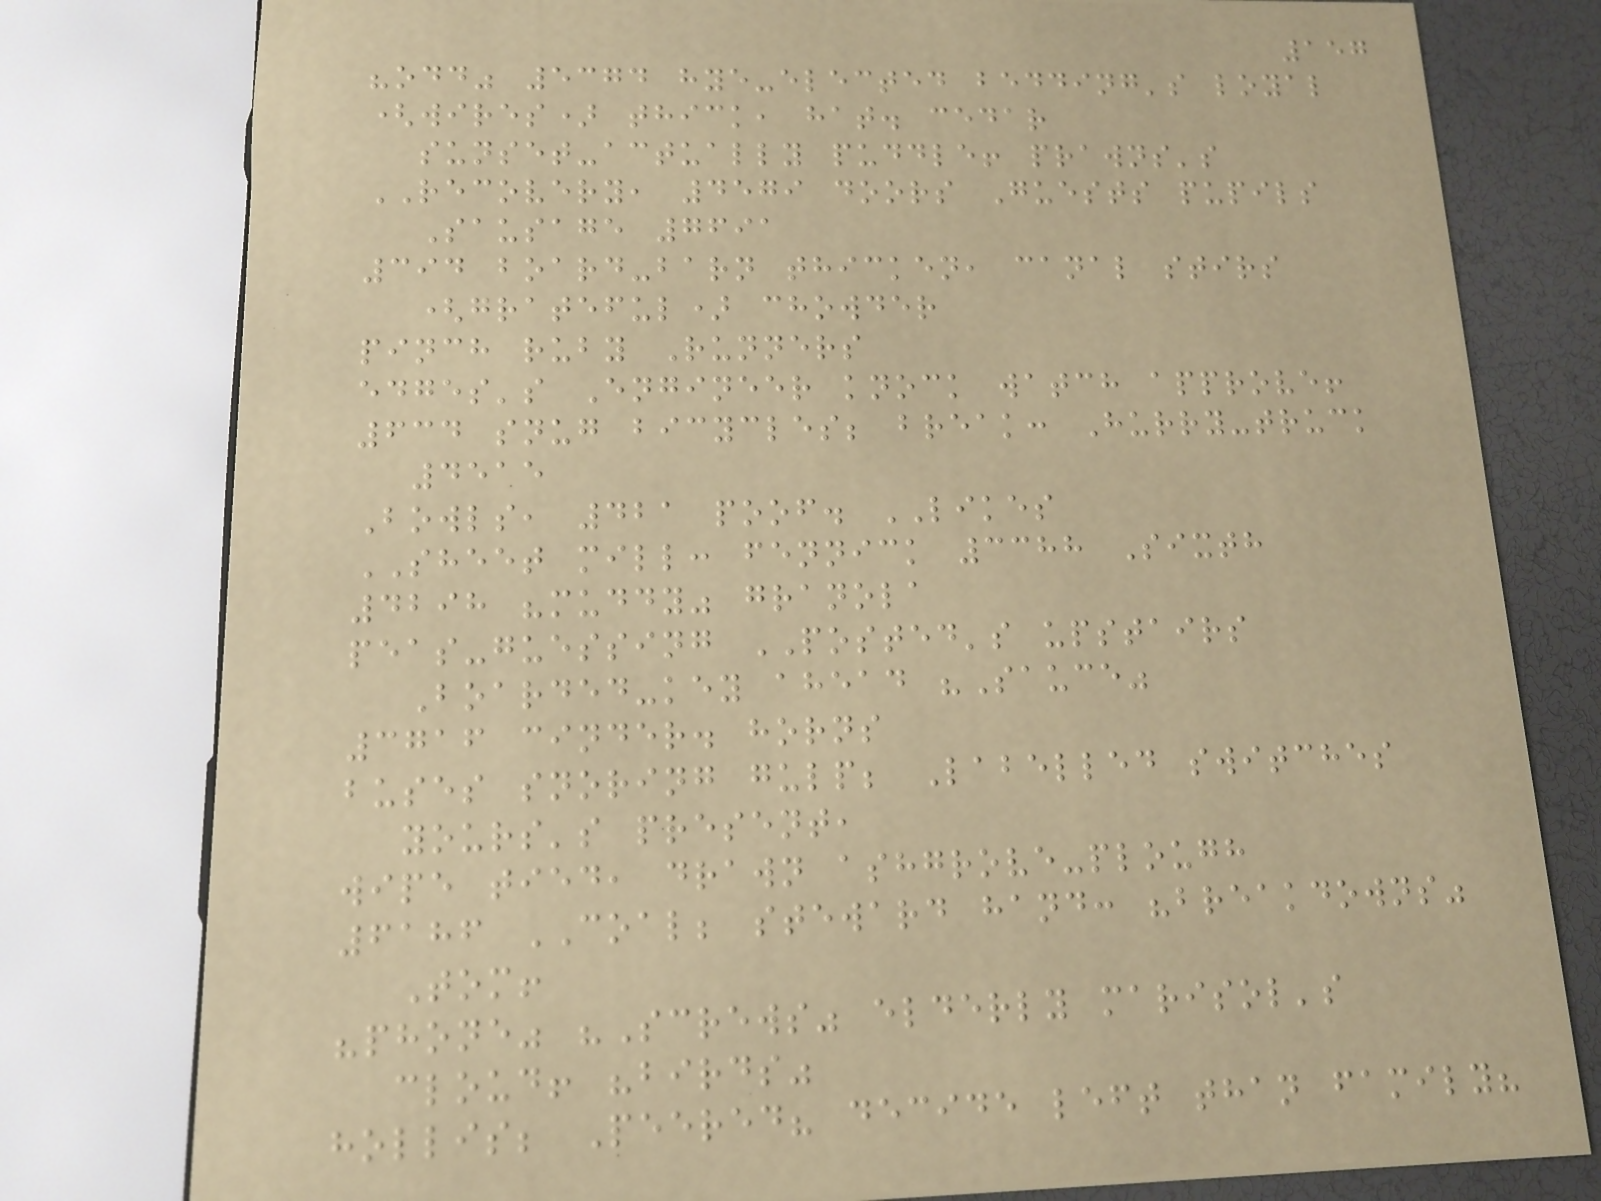157
"odd" 5374 hye-elected bedding's loyal
(wires) thick, hat. cedar
sunset-actually puddle! prawns's
RECOVERY, 4579 doors Guests pupils
Sausage 7691
394 board-barn thicken, canal stirs
(grateful) chowder
pinch ruby Runners
edges's Engineer knock watch approve!
634 snug bicycles; break: Hurry-truck
4515
Bowls, 421 poof. LIKES
SHEET mill: fennick 3388 Sixth
4298 "muddy" granola
peas-guessing POSTED's upstairs
Boarded-key ahead "Sauce"
3716 cinder. horns
buses snoring gulp; Labelled switches
yours's present,
wipe tied, drawn ashgrove-plough
6186 COAL; steward hand: "breakdowns"
Tom!
"phone" "Screws" elderly marisol's
cloud! "birds"
hollis; Peered? decide left than family?
